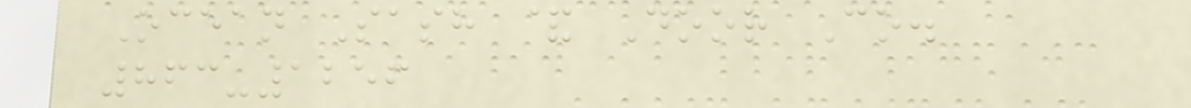Ocean Sash & Door Co.
863-1256
